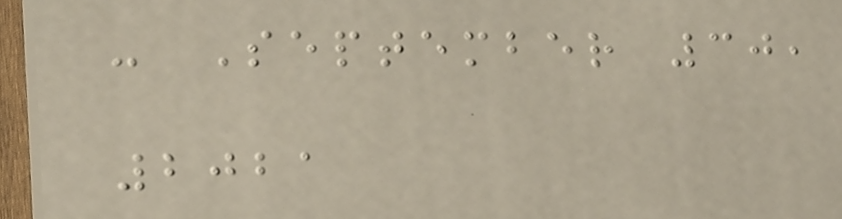- September 30,
2021
